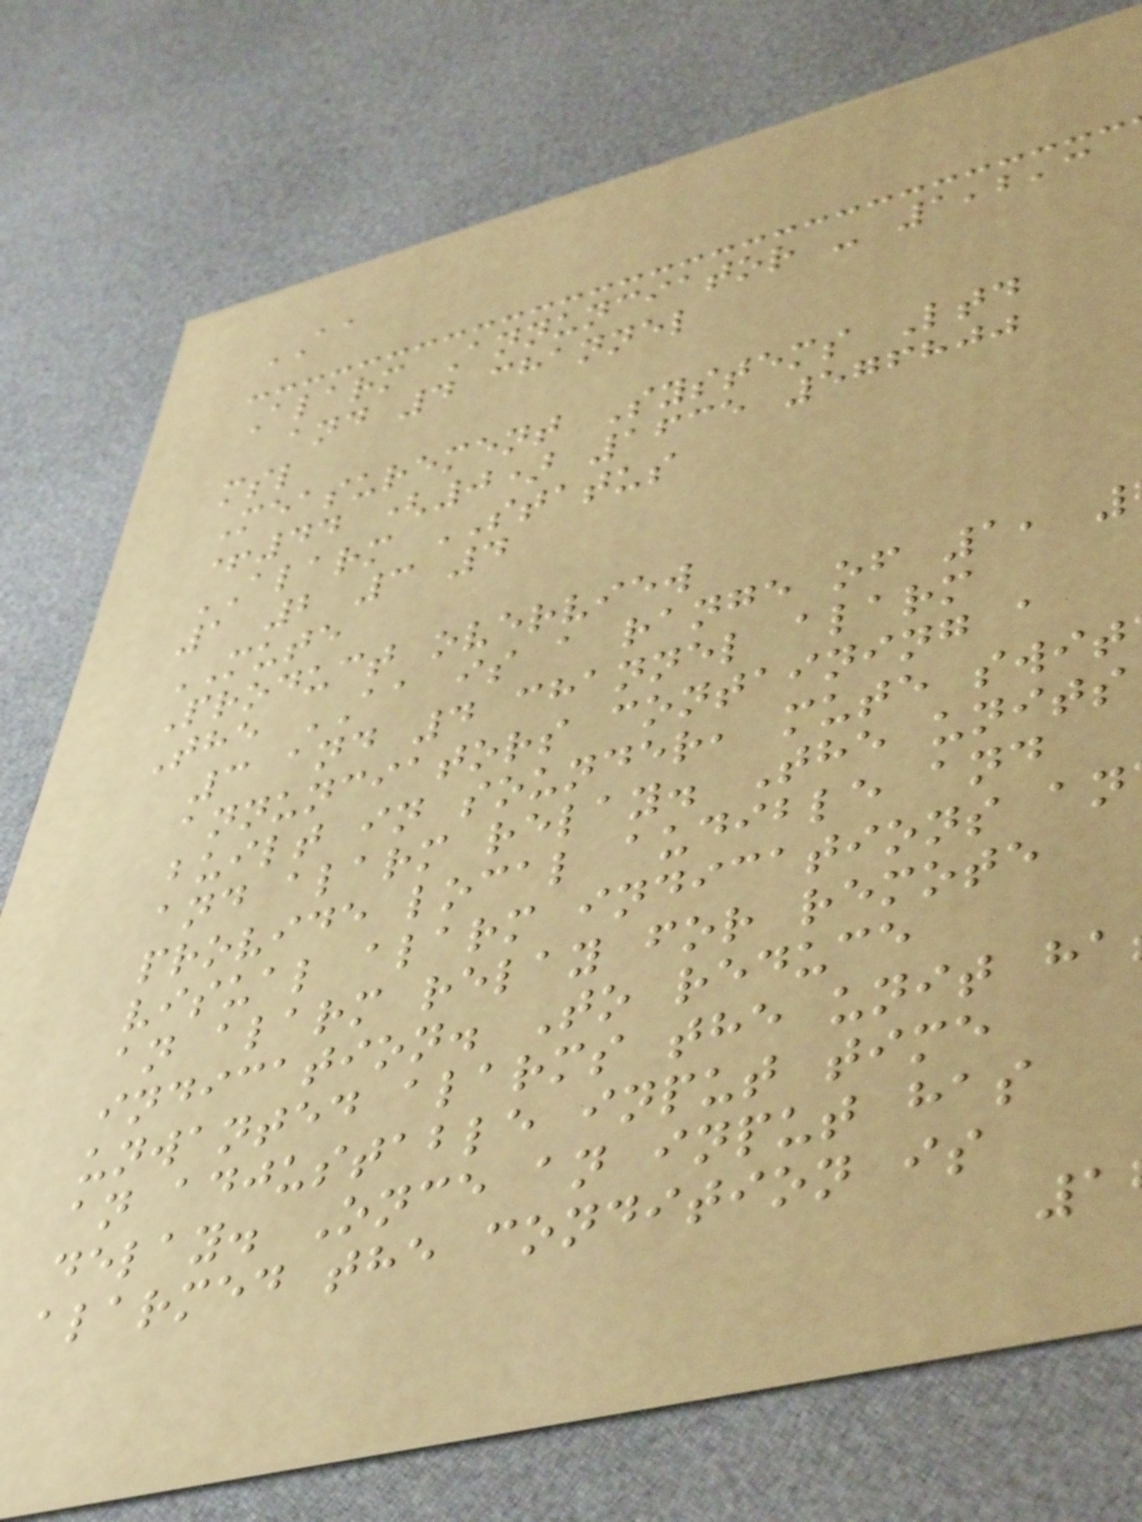AA
Alarm Annunciator - 1,2,3
and 4 channel
msl
Measurement Systems Ltd
+44 (0) 1635 576800
ALARM STATUS
1 2 3 4
MUTE
Product overview
The AA is a range of 1,
3 and 4 channel alarm
annunciators containing a
built in sounder, mute swit
and alarm relay. The units
provide local audible and
visual alarm indications an
an alarm relay for remote
indication. To reduce
unwanted alarms the unit ha
an adjustable input time
delay. Once an input has
alarmed the condition is
